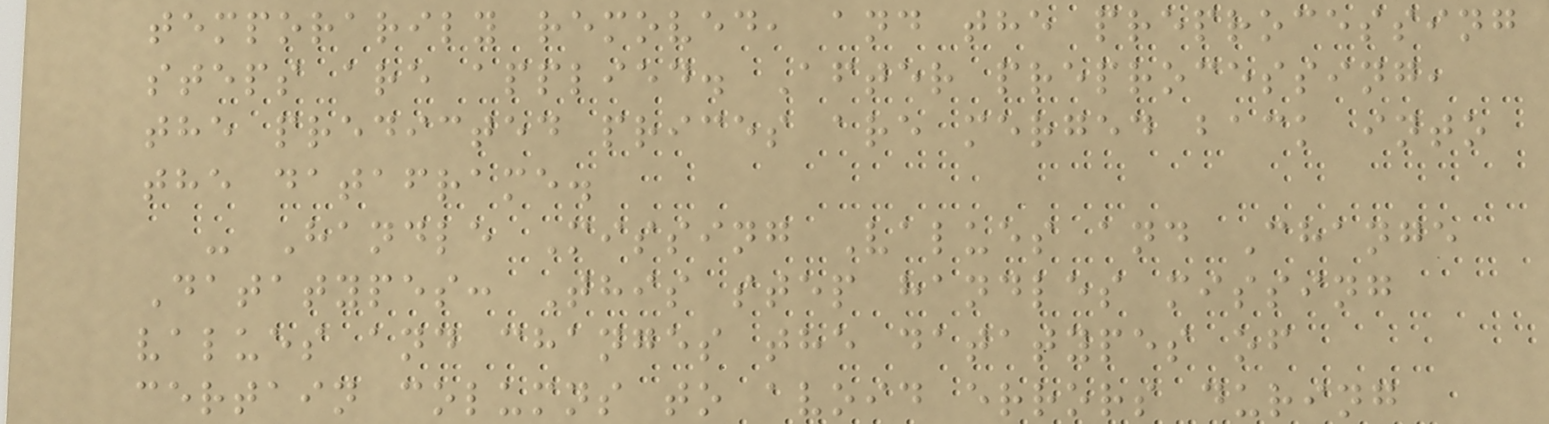temporarily removed, and the preprocessing
steps are applied. After preprocessing,
the predicted prices are merged back into
the dataframe.
- Handle Missing Values and Change
Datatypes: This step handles missing
values and changes the datatypes of
certain columns to avoid errors during
